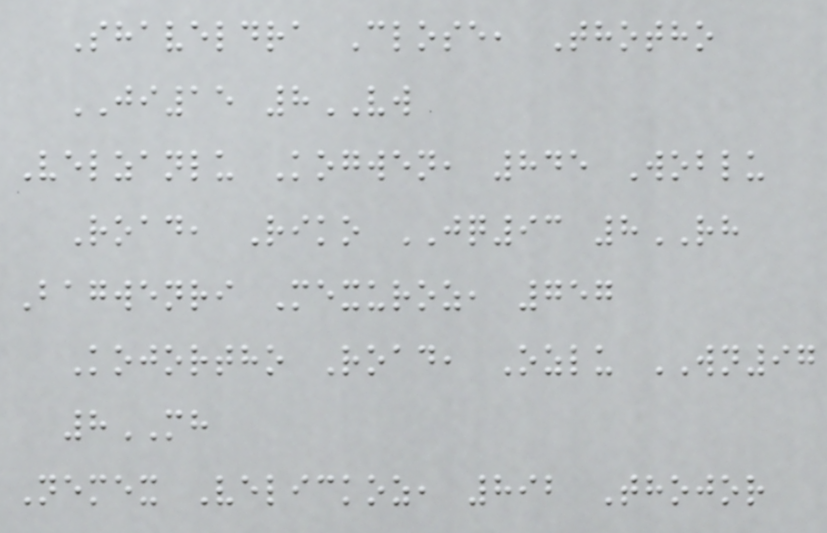Shaveldra Close, Thotho
JI15 8VW
Velzanlu Kogwen, 845 Woblu
Road, Riko JQ93 8RH
Bagwenri Mexuroz, 757
Kojortho Road, Ozlu WN97
8MH
Nemex Velickoz, 892 Thojor
